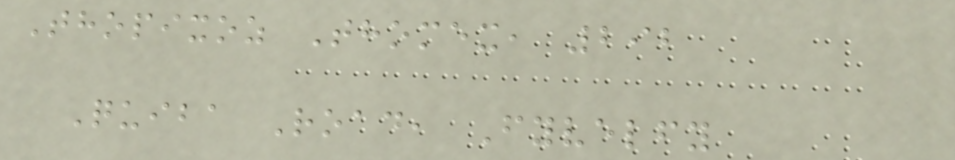Thopixoz Thomex, 292
Quiba Road, Fyvelfy
